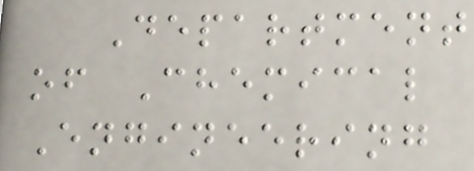Department
of Chemical
Engineering
